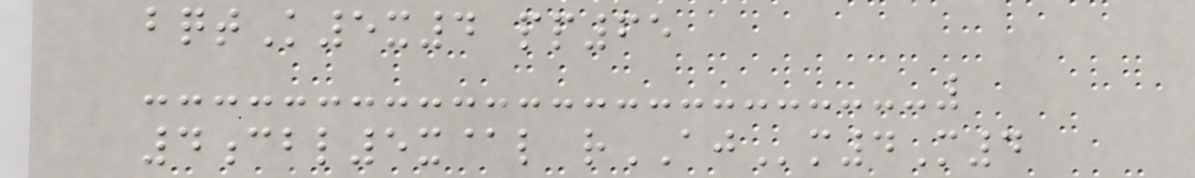bqtK5x4 pp65
4cbl5x@l rAJm4M4
